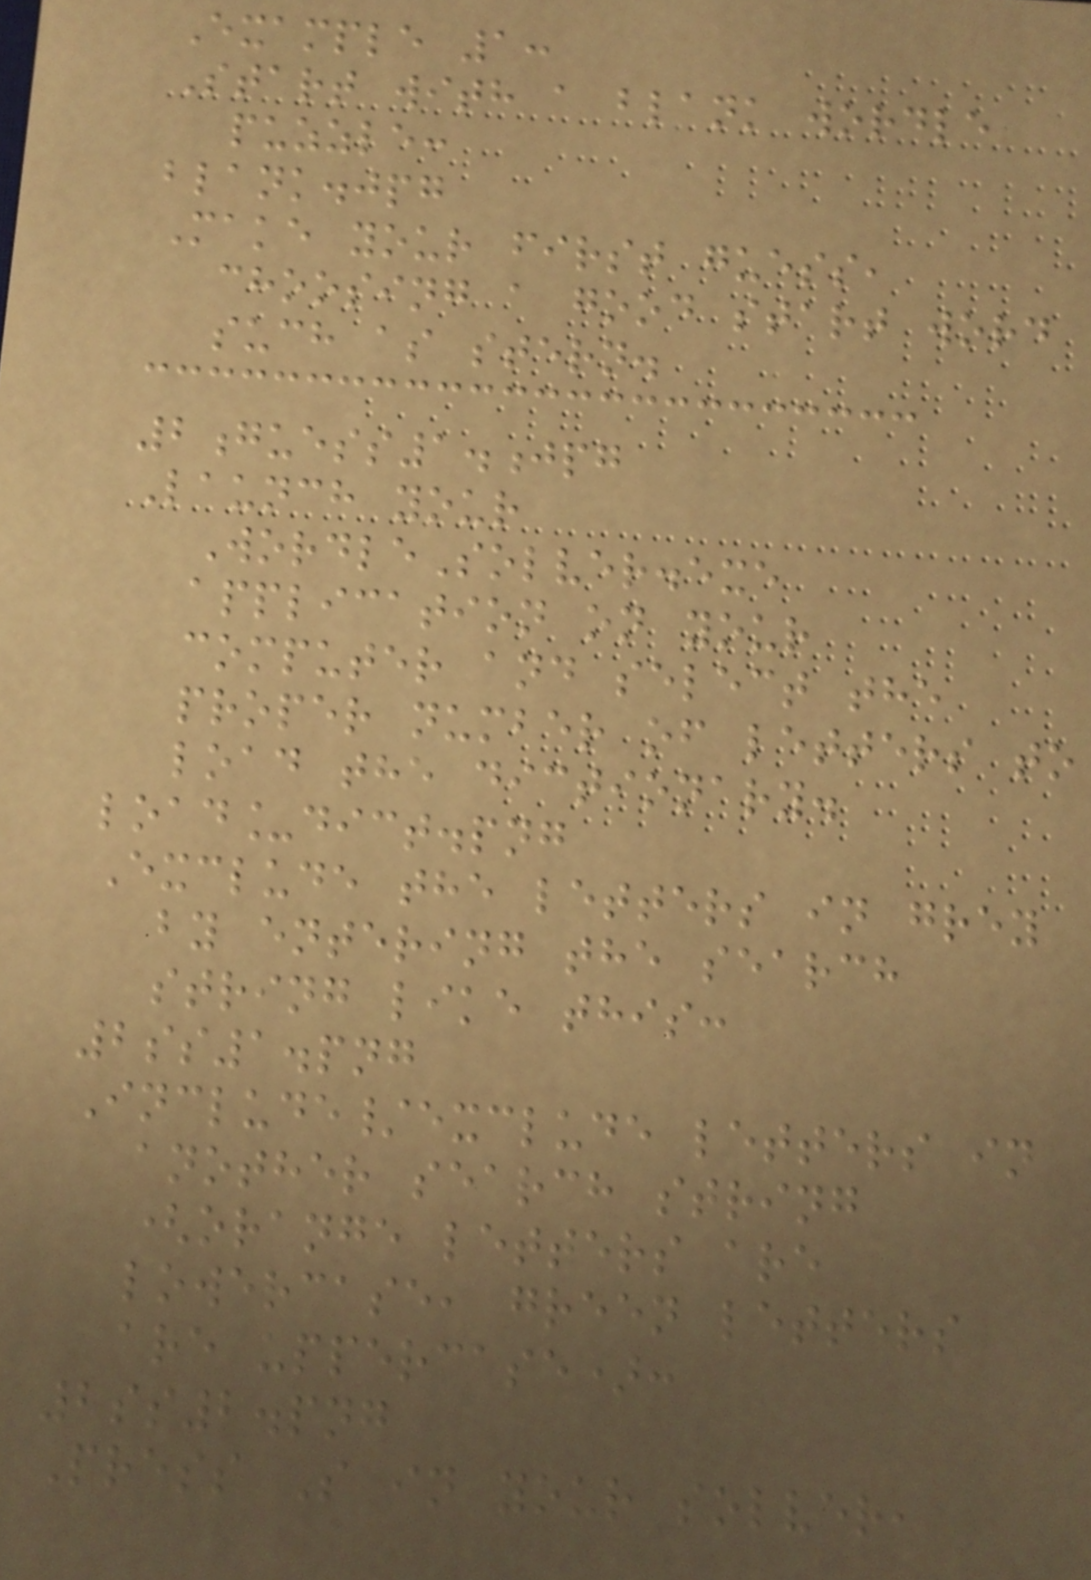Example 1:
Start with a blank wordle
puzzle:
blank.jpg
Make your first guess,
choosing a good start word
such as stern.
2guess1.jpg
Launch your
WordleSolver.exe
application on your
computer and select the
proper number of letters to
load the dictionary.
load_dict.png
Exclude the letters in grey
by entering the search
string like this:
2ss1.png
Include/exclude letters in
another search string
(orange letters are
lowercase, green letters
are uppercase):
2ss2.png
Press S in your solver,
